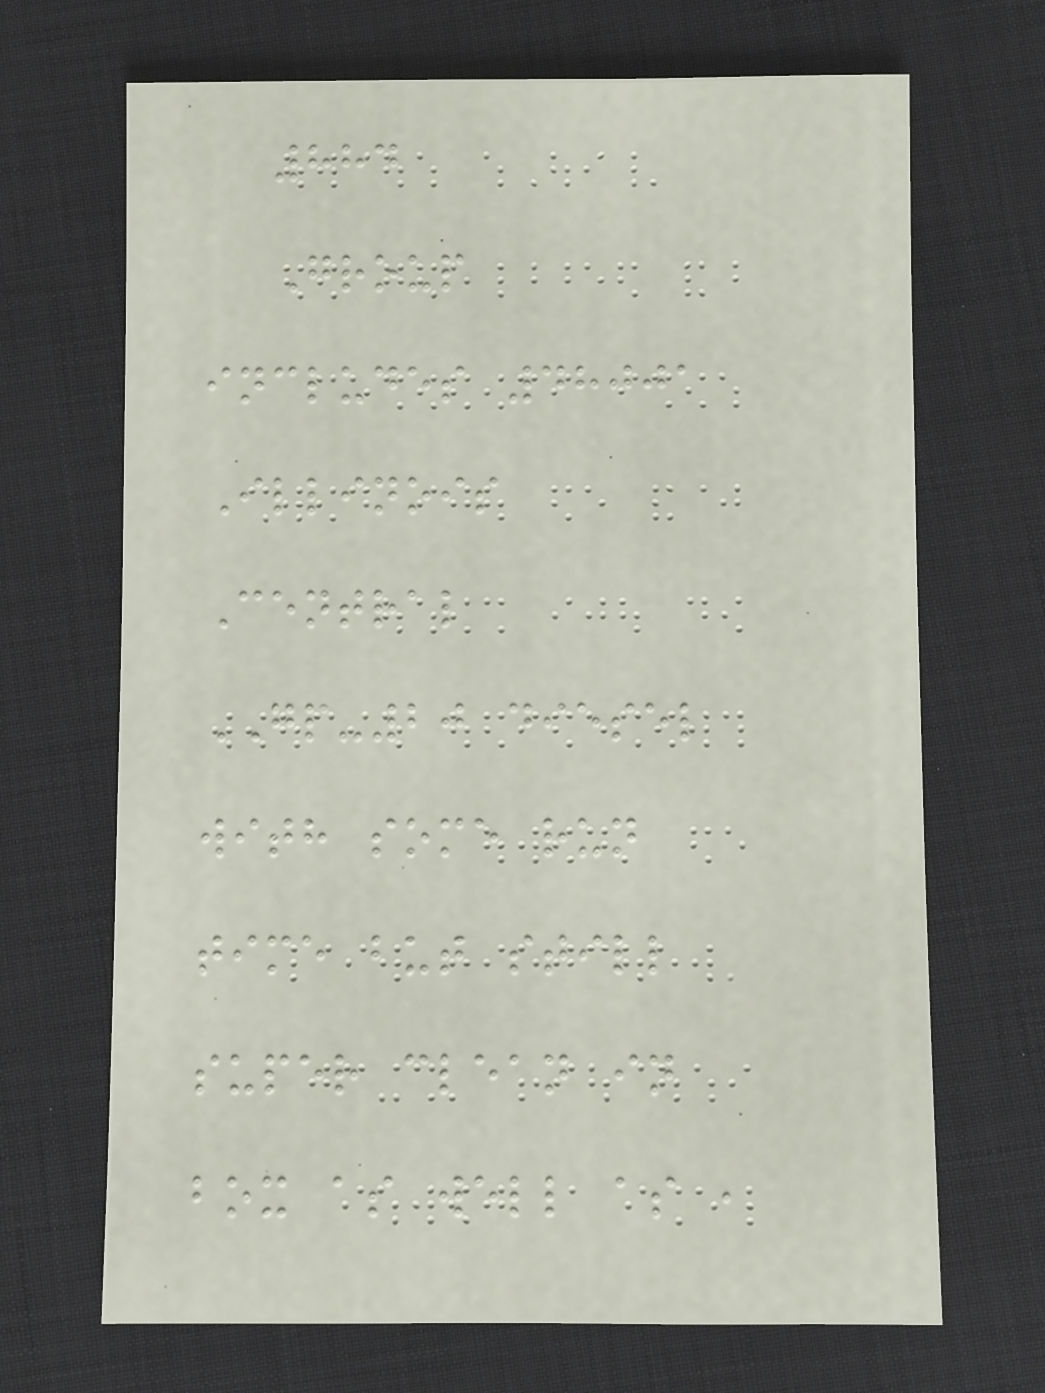884
Group
includes 48001
Illinois
Central
GP-20 diesel
with some run
time but still
super clean in
box as well as ,
